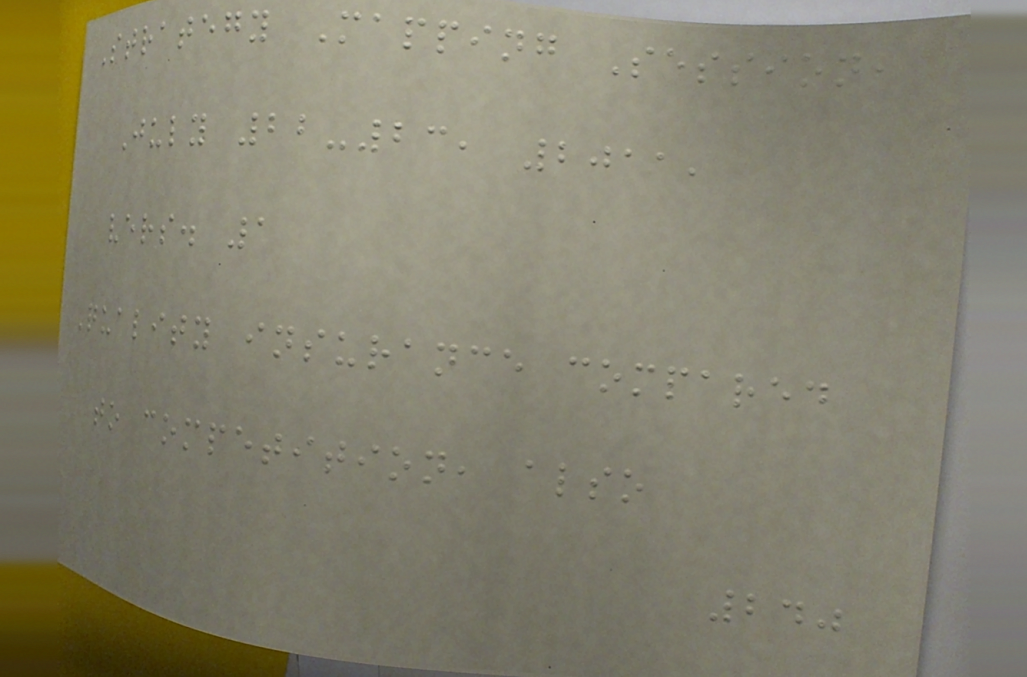Strategy Mapping Session,
July 22-23, 2011,
vers. 1
Quality insurance compared
to competition, also
240
